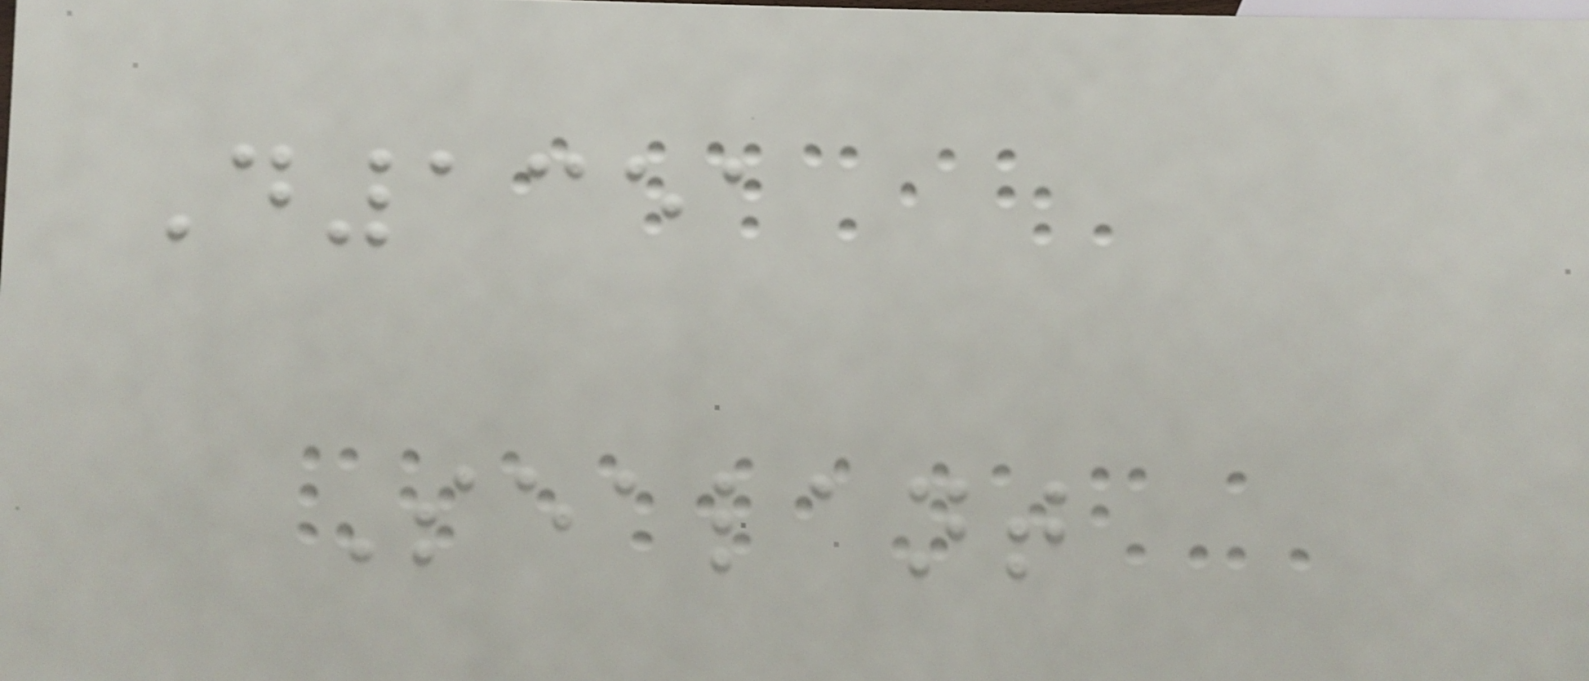D1351
Sealant
